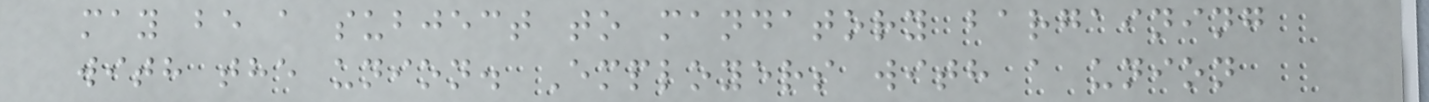may be a subject to mandatory bargaining
with the union. Employers with a union
